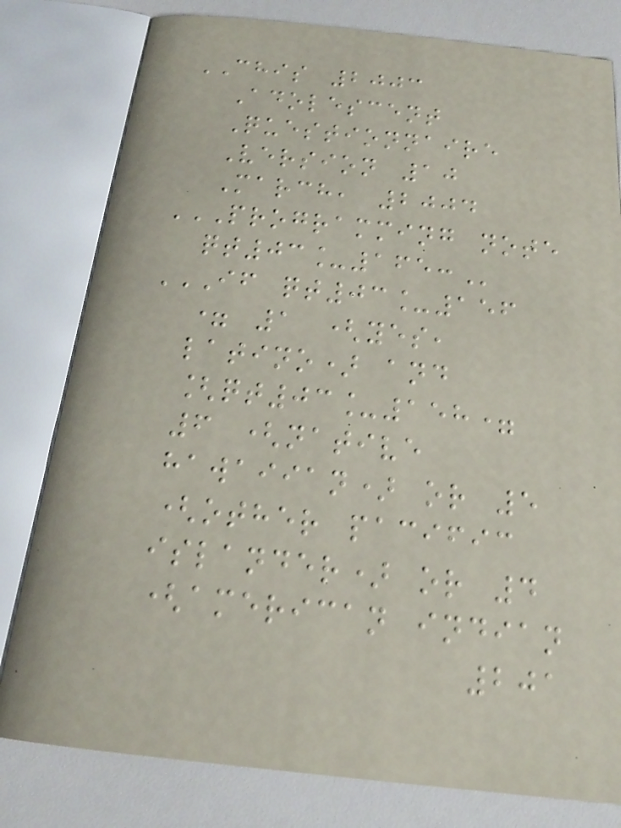CHIS 2003
Adolescent
Questionnaire
Version 10
March, 2004
PROGRAMMING NOTE
QT03_165:
IF QT03_156
= 1 (YES,
LATINO) AND
[QT03_158=
6 (NATIVE
HAWAIIAN) OR 5
(OTHER PACIFIC
ISLANDER) OR 4
(AMERICAN INDIAN
201
